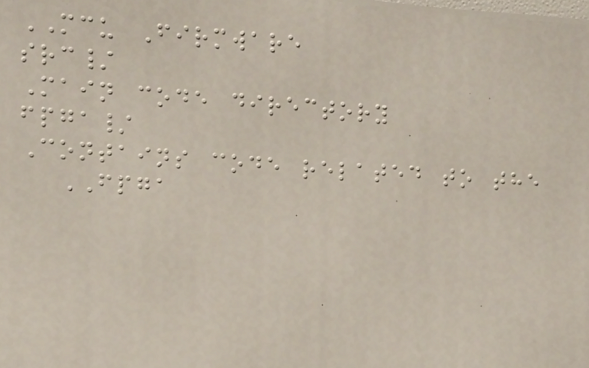MCU Firmware
src/
Main code directory
fpga/
Contains code related to the
FPGA
